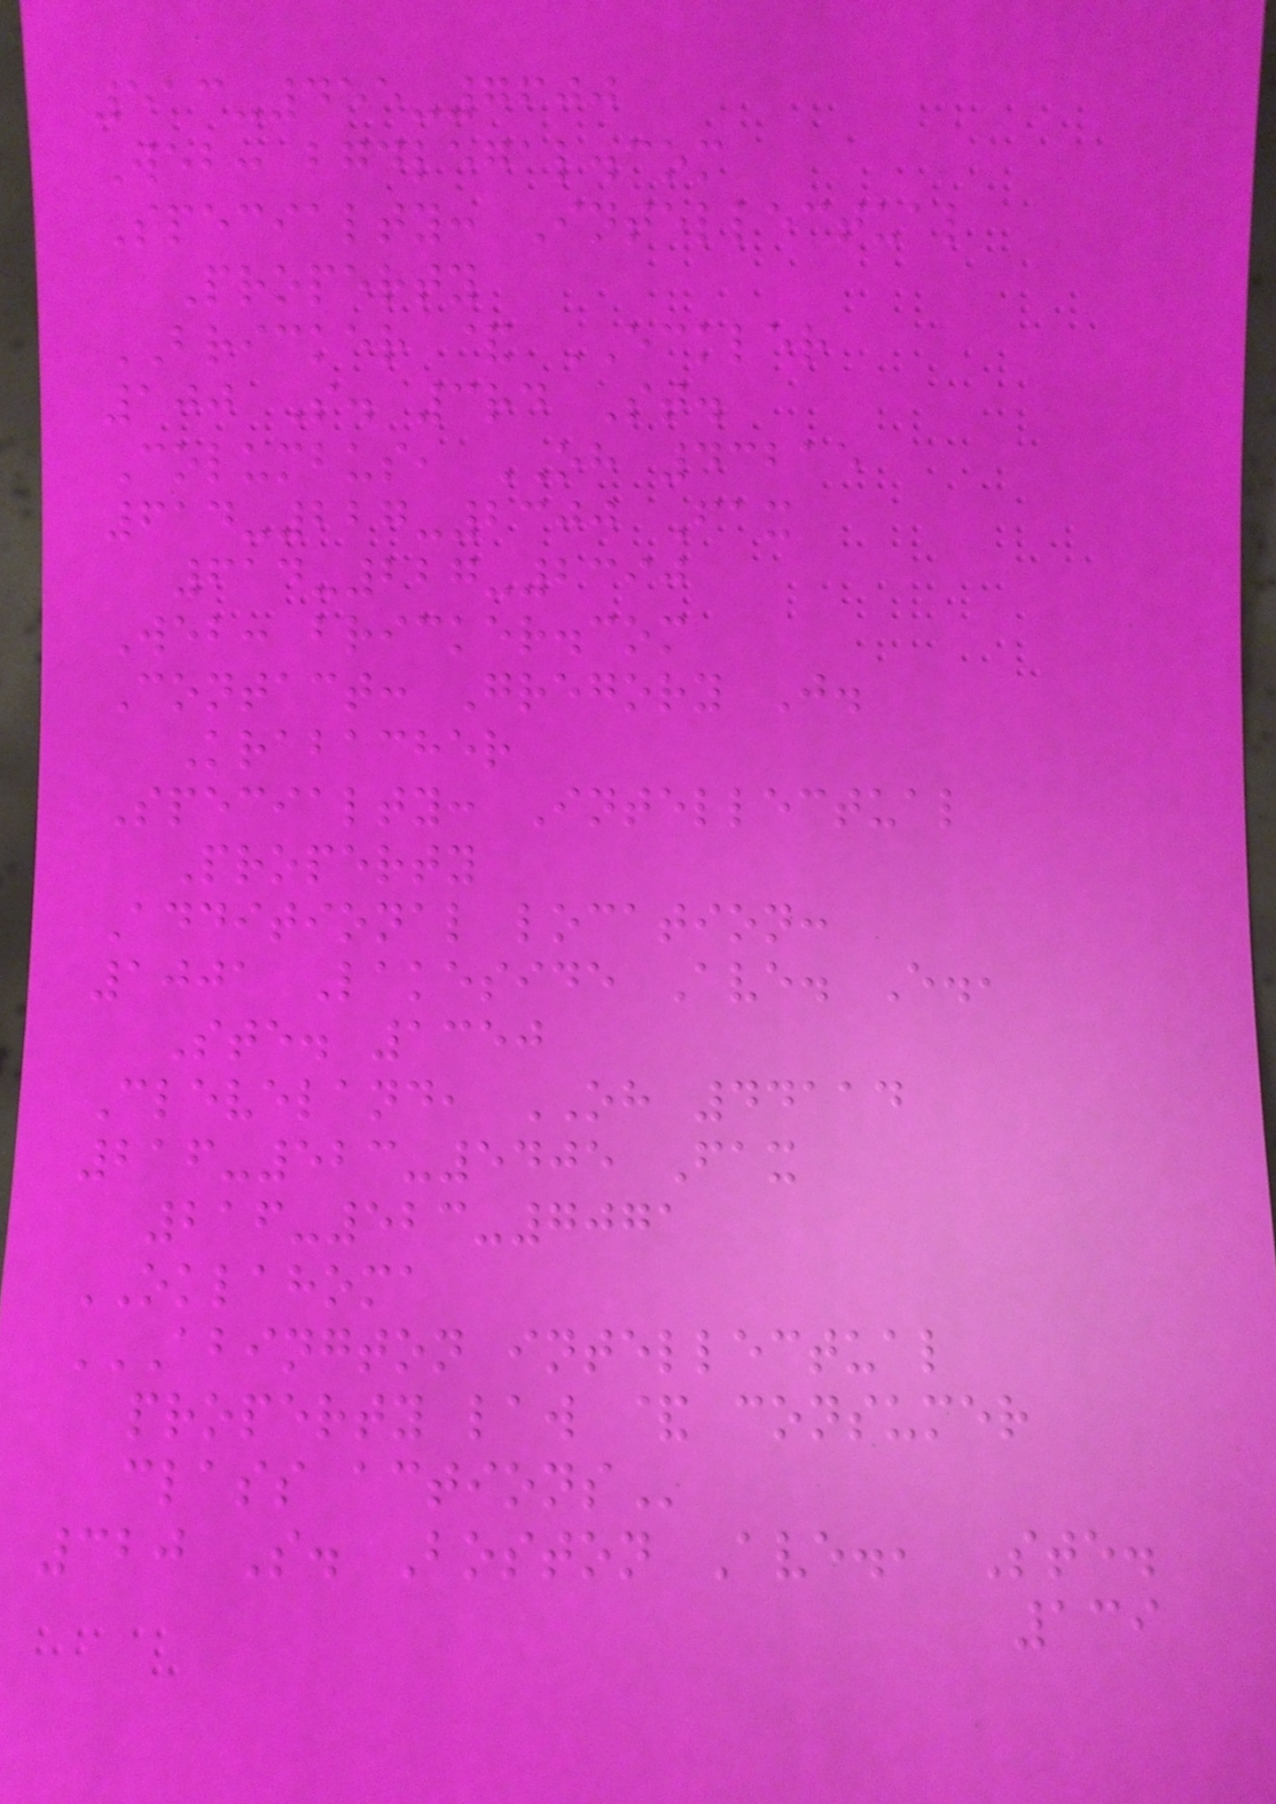513-455-7600
Web: bgdlegal.com
Specialty: Intellectual
Property
BRICKER & ECKLER
100 S. 3rd St.
Columbus, OH 43215
614-227-2300 Fax
614-227-2390
Web: bricker.com
Contact: Gregory J.
Krabacher
Specialty: Intellectual
Property
Additional location:
1001 Lakeside Ave. E.,
Ste. 1350
Cleveland, OH 44114
216-523-5405 Fax
216-523-7071
OKLAHOMA
ABINGTON INTELLECTUAL
PROPERTY LAW & CONSUMER
CLASS ACTIONS
320 S. Boston Ave., Ste.
139
